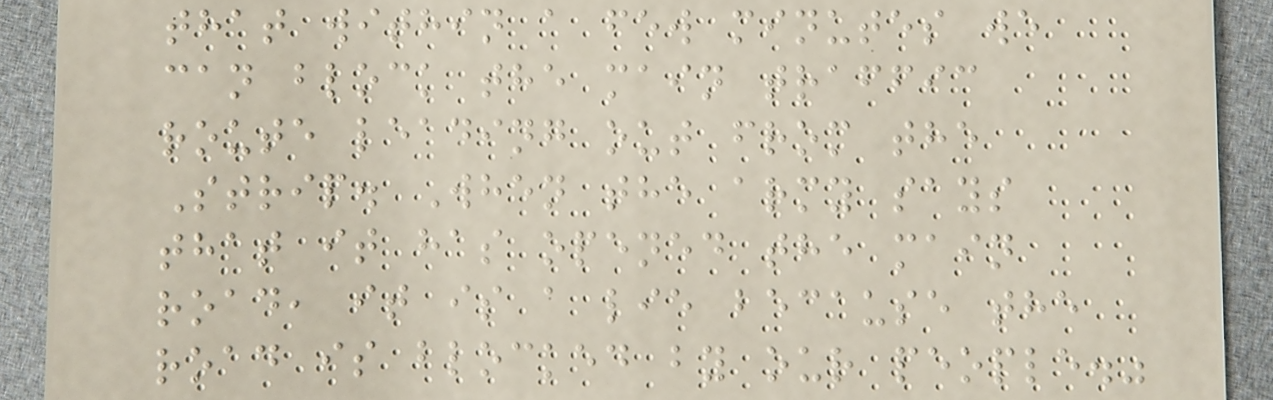that within a few minutes we
can block the main traffic
route leading out from the
Strip. When the army says
that it has opened the main
road, it is a lie because the
road is blocked by our people."
